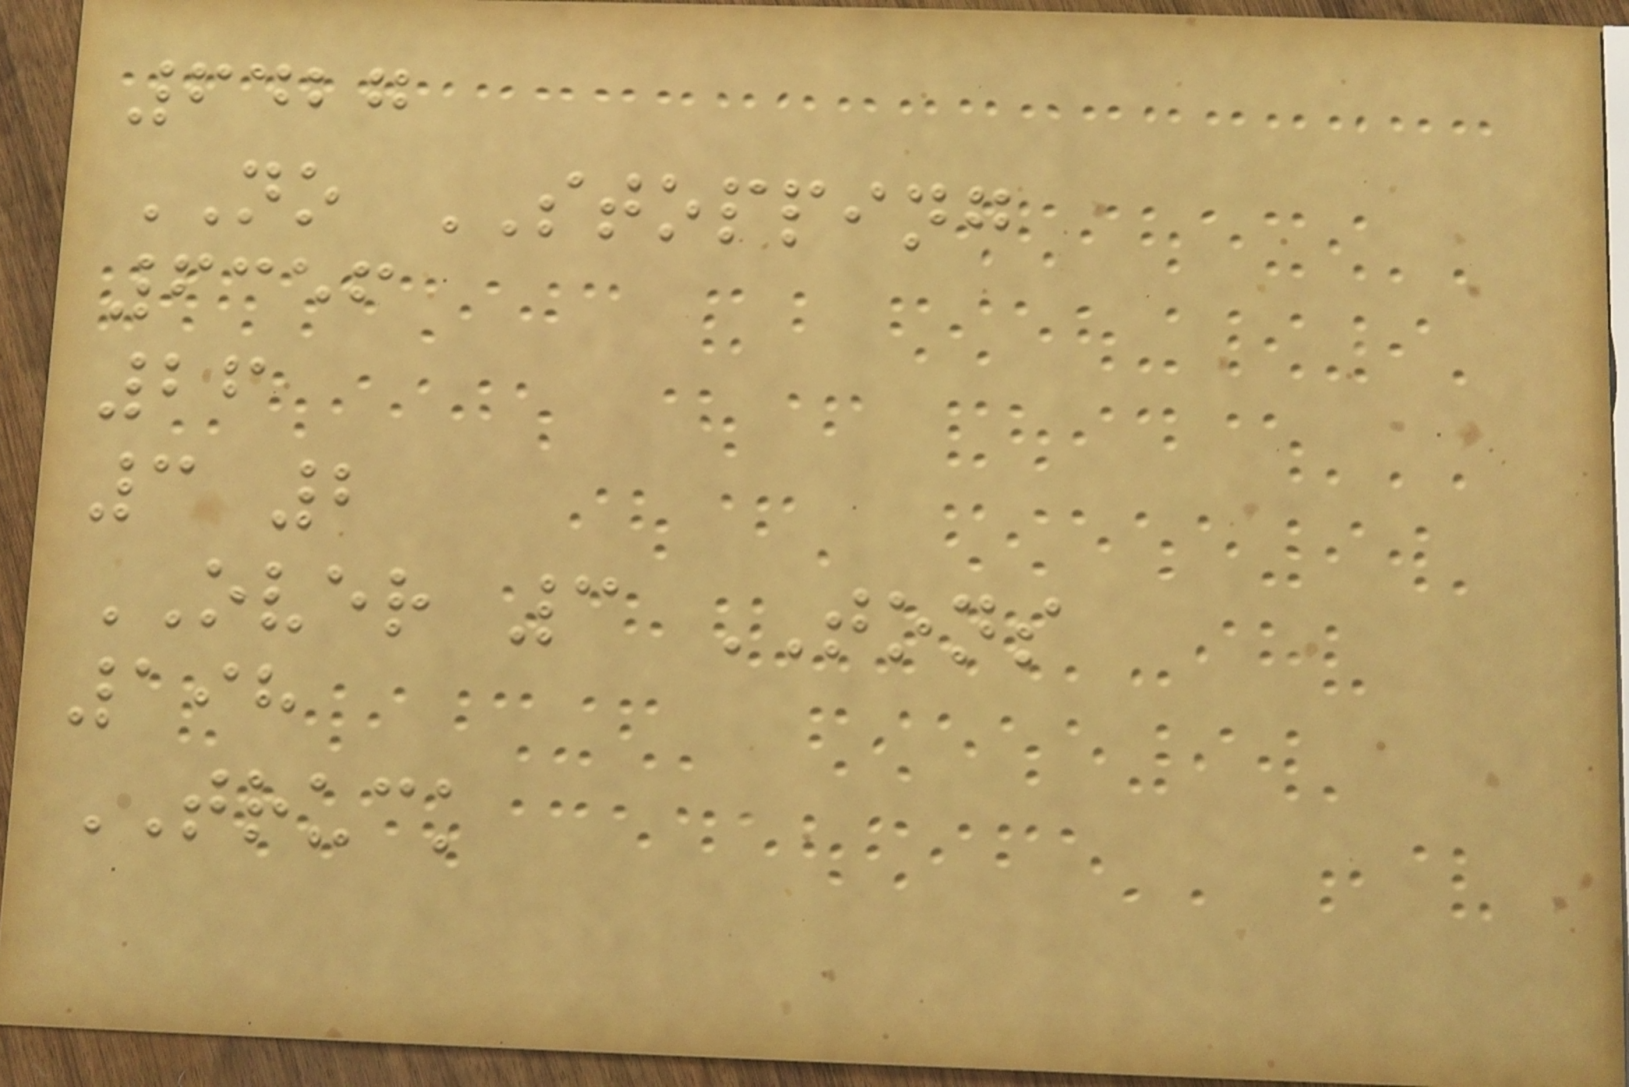6427
NO STOPPING
6356
26
3 2
OVER 3 TONS
198
TRUCK
